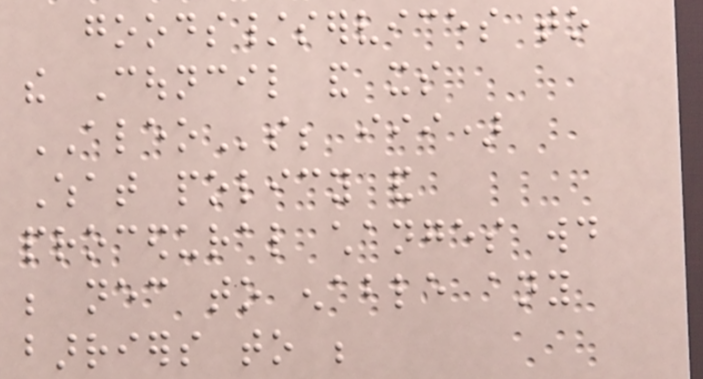goods/services to
the Council and its
ALEOs; iii)
What policy and
procedural changes would
be necessary to enable any
barriers to be
